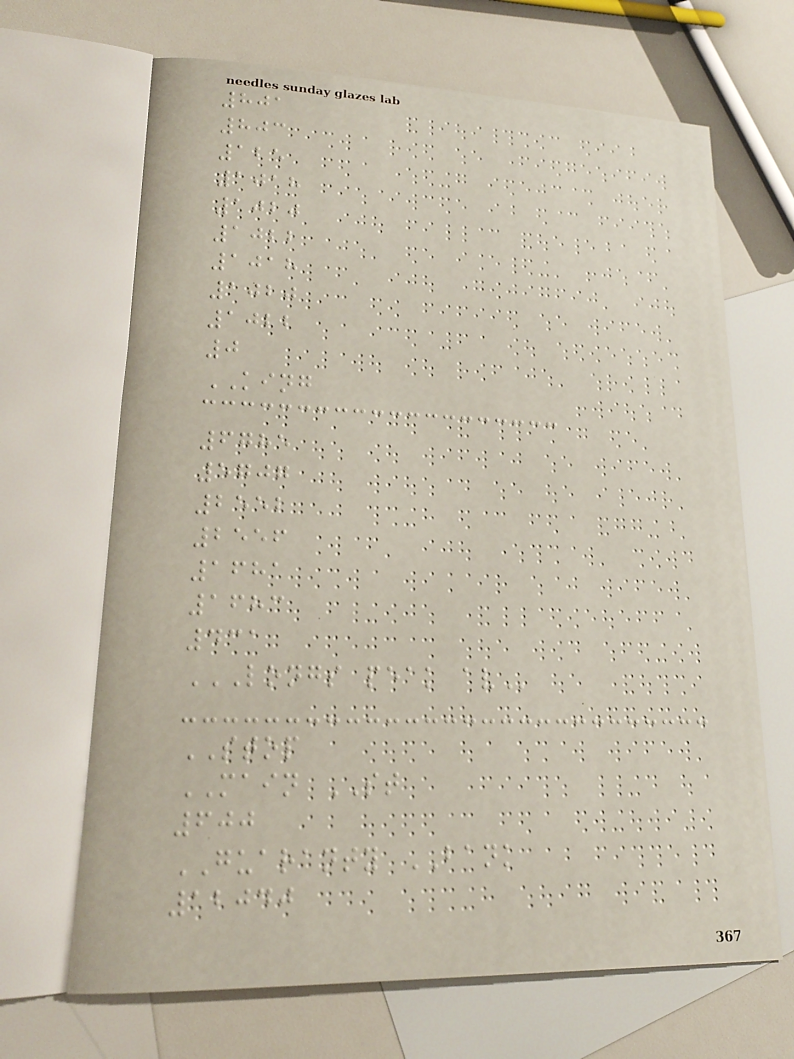801
803
125
1018
1020
1022
1018
1020
1022
0
KING
6785
5707
2552
2556
1681
1683
431
LONGS PEAK AV
STOP
MAIN ST
600
GUARANTY BANK
12040
